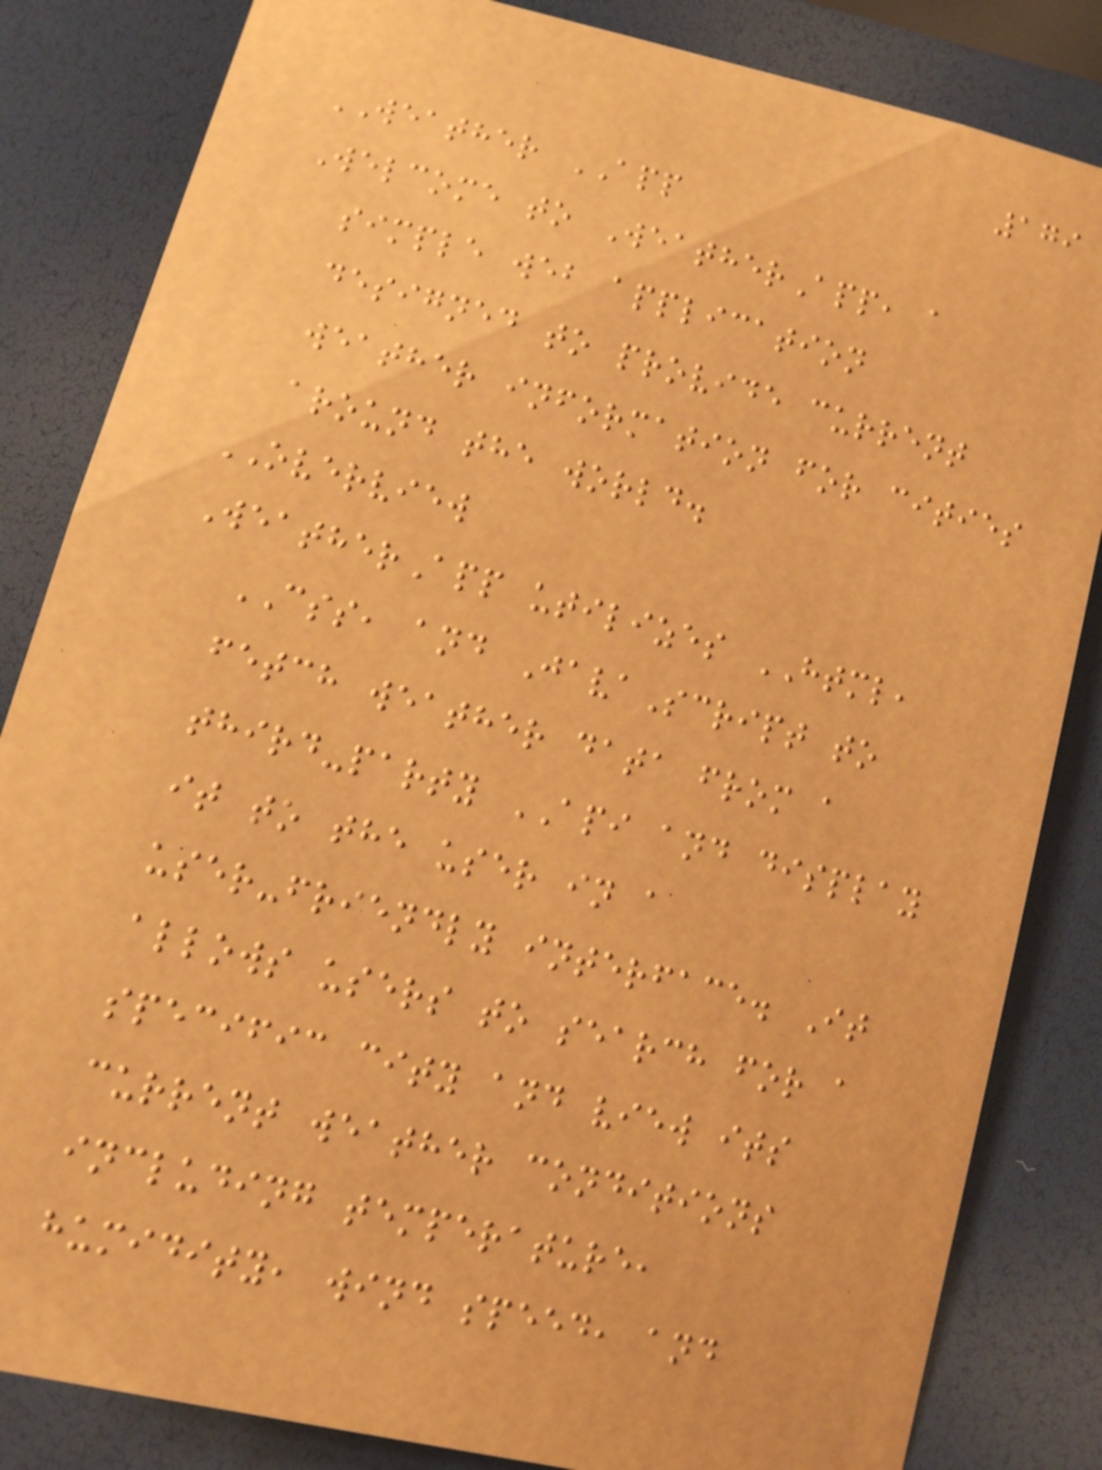179
WEATHER APP
Welcome to WeatherApp, a
simple web application
designed to provide current
weather information for cities
around the world.
OVERVIEW
WeatherApp utilizes HTML,
CSS, and JavaScript to
fetch weather data from a
third-party API and display
it to the user in a
user-friendly interface. It
allows users to search for a
specific city and view its
current weather conditions
including temperature,
humidity, wind speed, and
